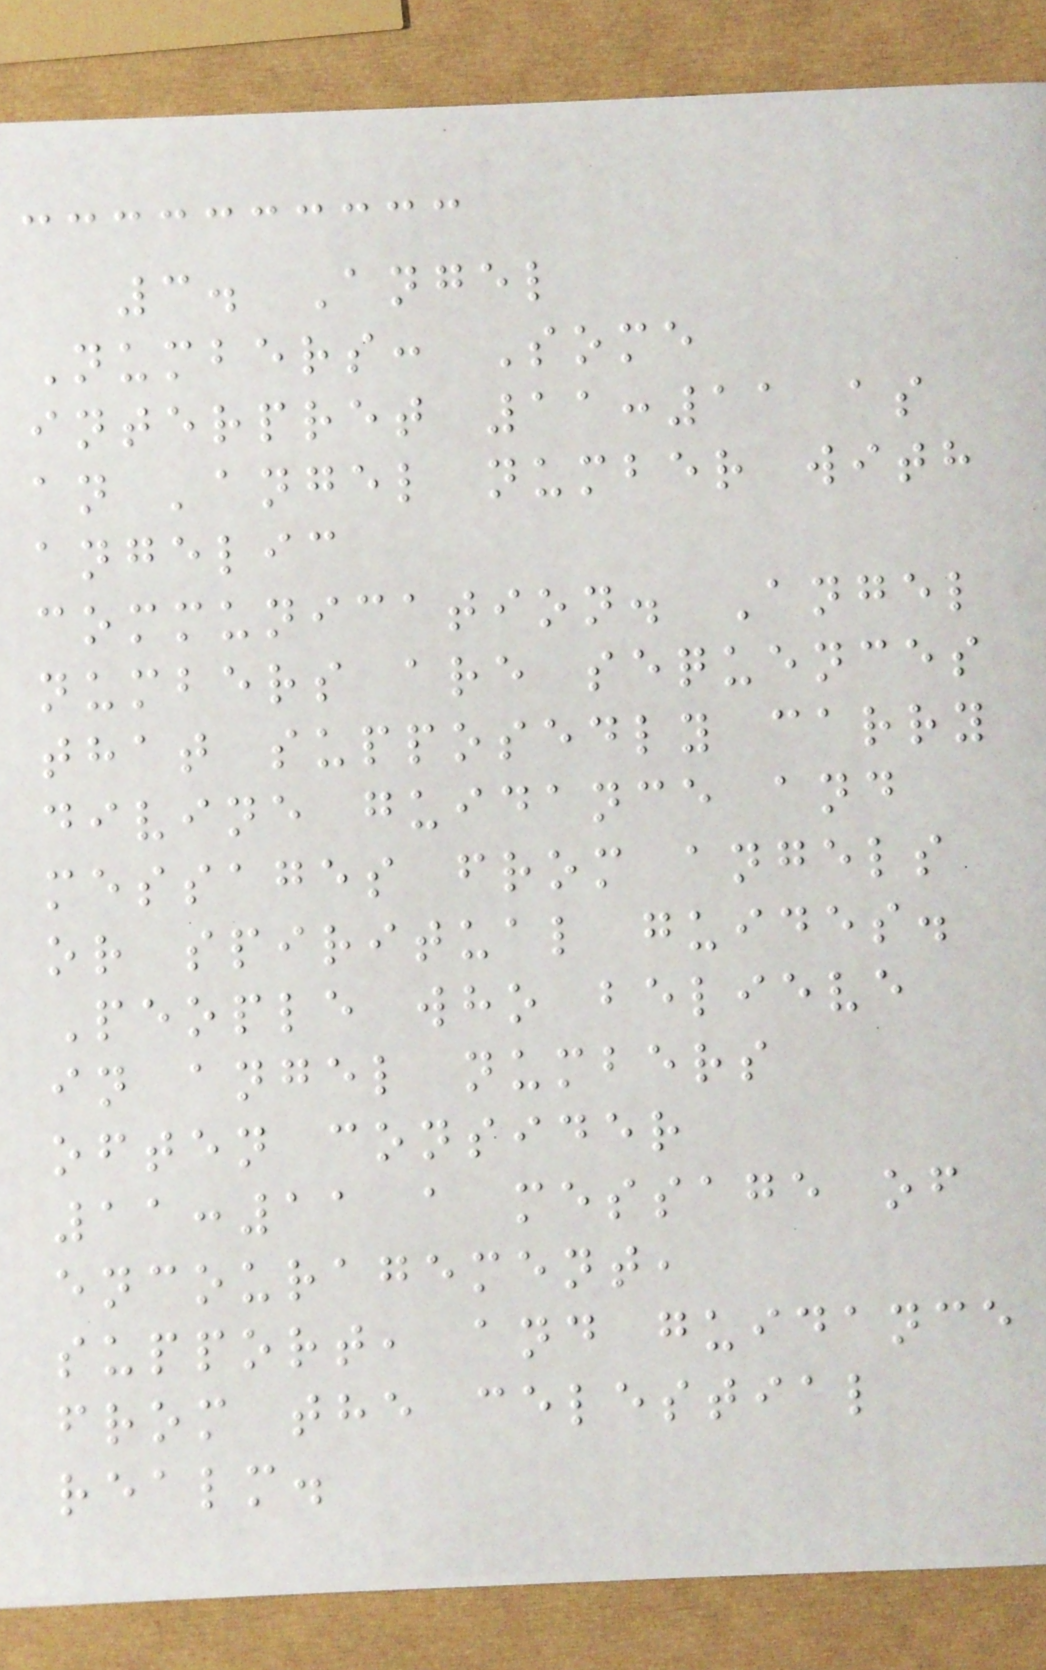3. Angel
Numbers: Some
interpret 11:11 as
an 'angel number with
angelic
communication. Angel
numbers are sequences
that supposedly carry
divine guidance and
messages from angels
or spiritual guides.
People who believe
in angel numbers
often consider
11:11 a message of
encouragement,
support, and guidance
from the celestial
realm.
